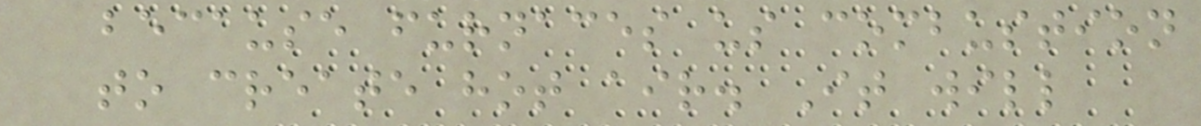because furnaces us combustion
to create hot air. It will
